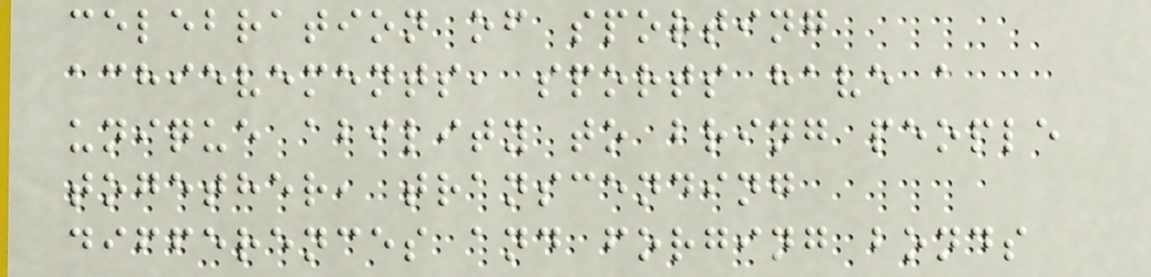celebration of sporting
achievements, sports have a
unique ability to bring people
together, transcending
differences and forging bonds
